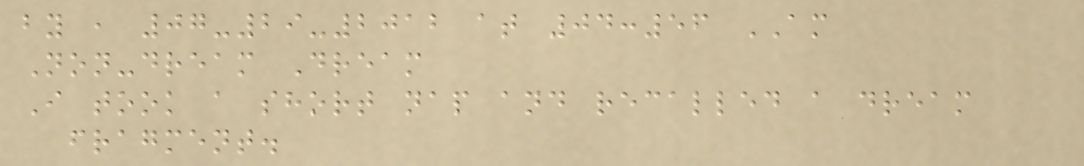by , 07-29-2012 at 04:56 AM
Non-dream Dream
I took a short nap and recalled a dream
fragment.
